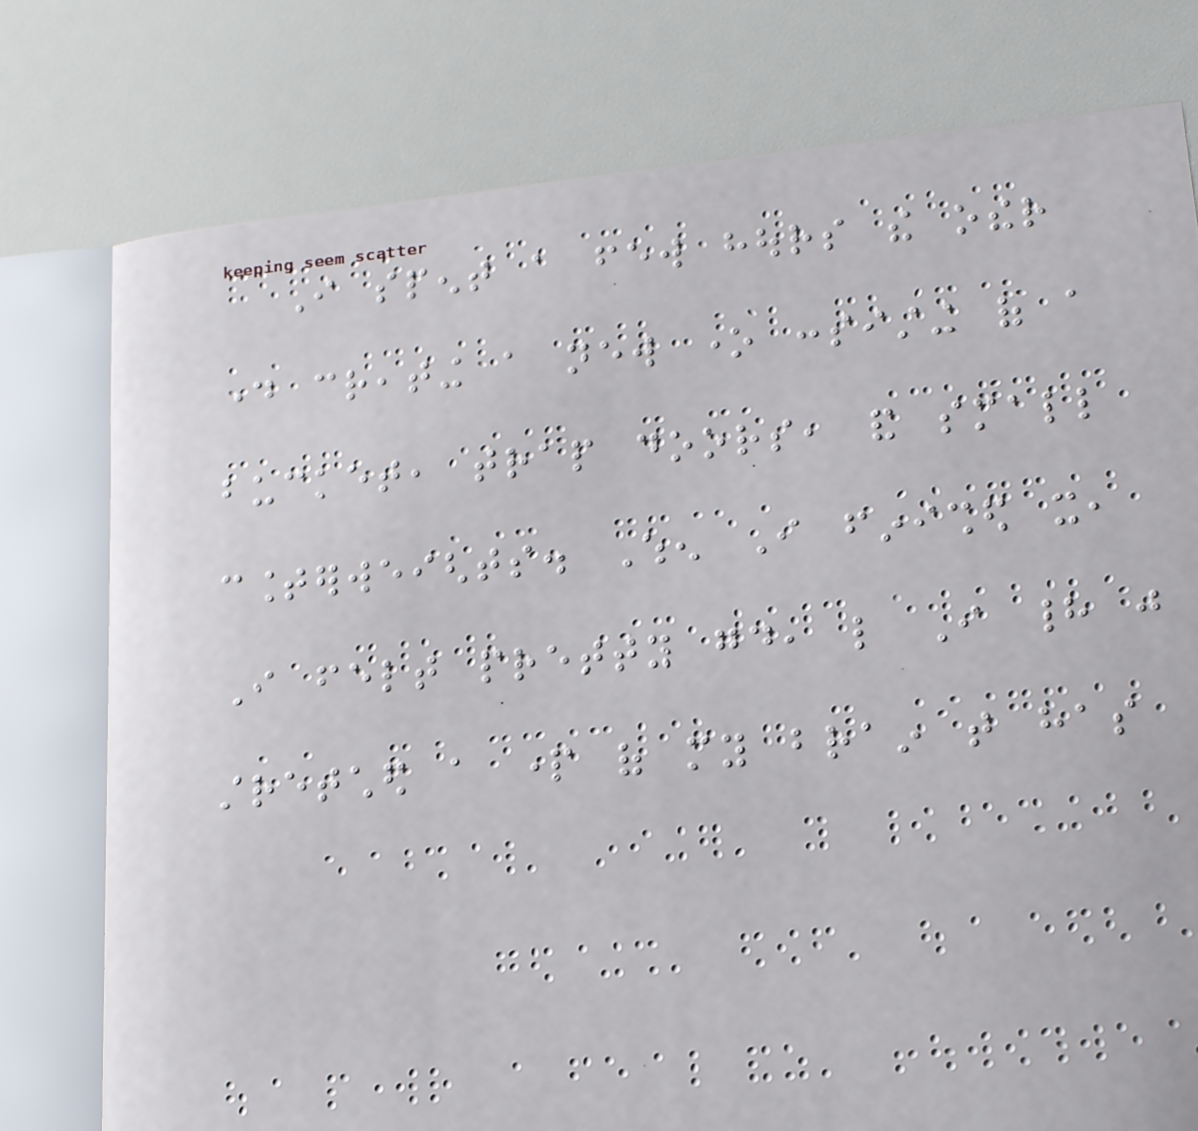I spent a few hours the other
day creating a new one consisting of a
bucket, trap doors, and small
counterweights. When I finished it,
I felt pretty good, like I had just
stretched a part of my brain that has
